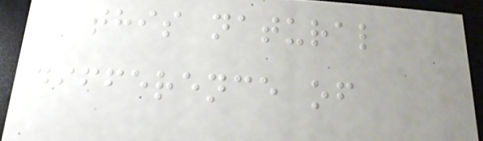this natural
difference of
